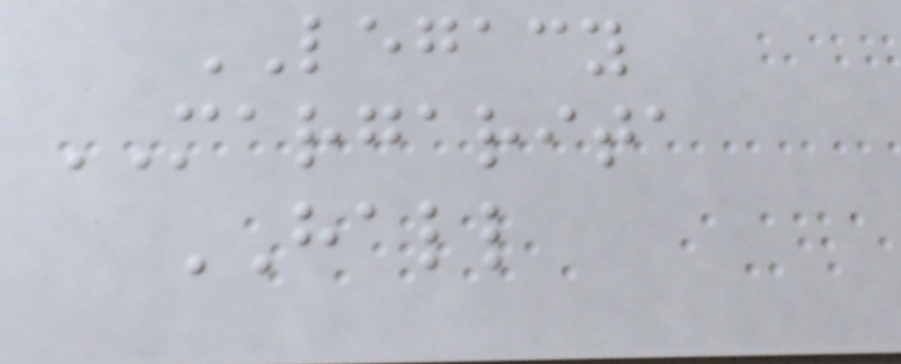LEGACY
MARGARITA
HALL
